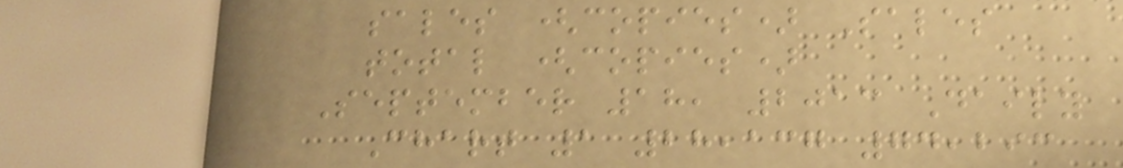sales (copies) Sales
total (copies)
September 18, 2013 Daily
Chart 1 28,137 74,293
